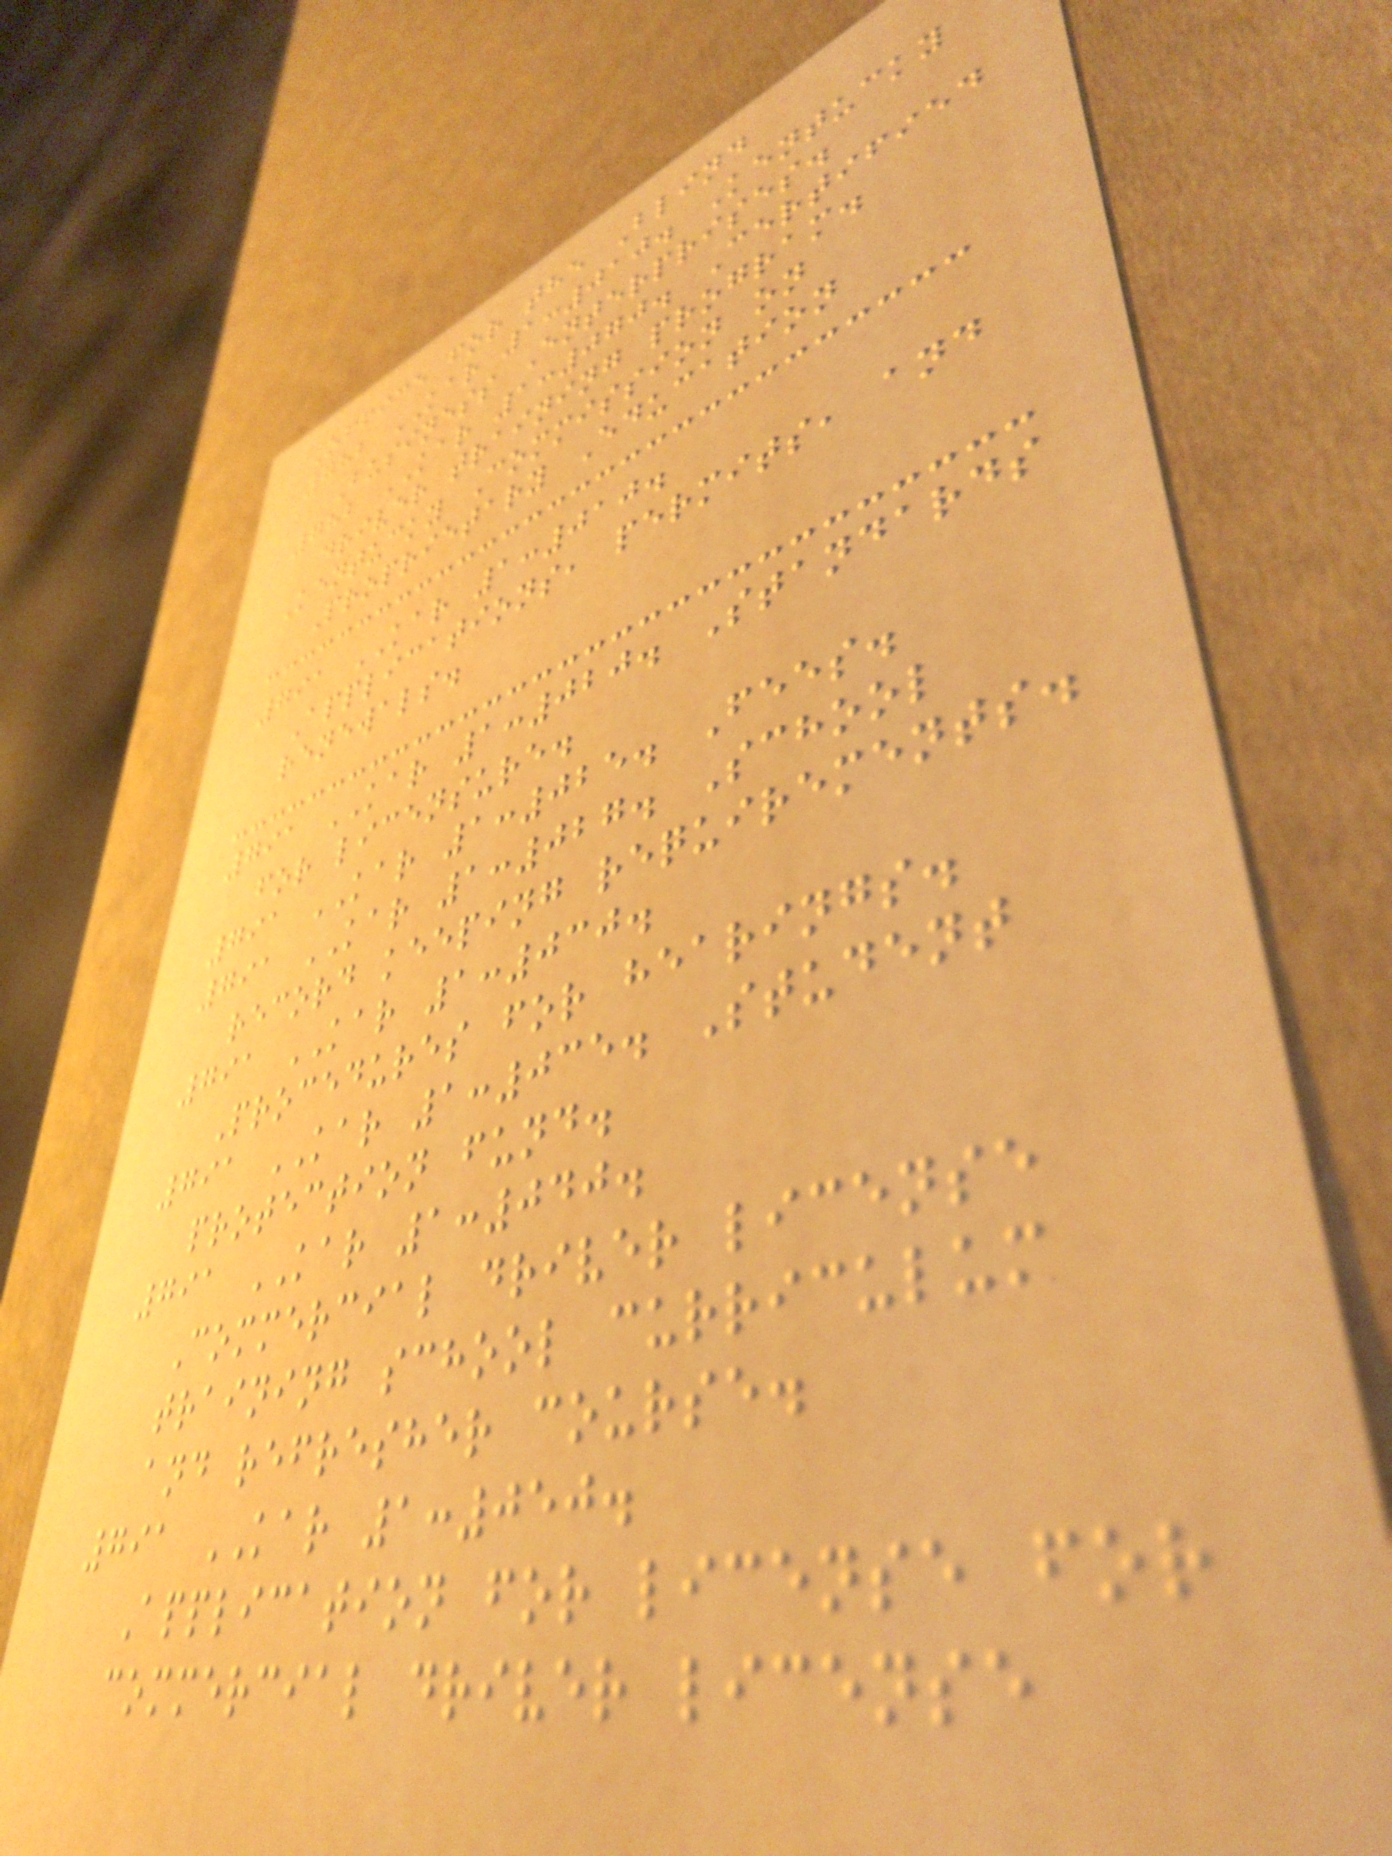Office for the Blind
782 KAR 1:010. Kentucky
Business Enterprises.
782 KAR 1:070. Certified
driver training program.
Kentucky Commission on
Proprietary Education
791 KAR 1:010.
Applications, permits, and
renewals.
791 KAR 1:020. Standards
for licensure.
791 KAR 1:025. Fees.
791 KAR 1:027. School
record keeping requirements.
791 KAR 1:030.
Procedures for hearings.
791 KAR 1:035. Student
protection fund.
791 KAR 1:040.
Commercial driver license
training school curriculum
and refresher course.
791 KAR 1:050.
Application for license for
commercial driver license
